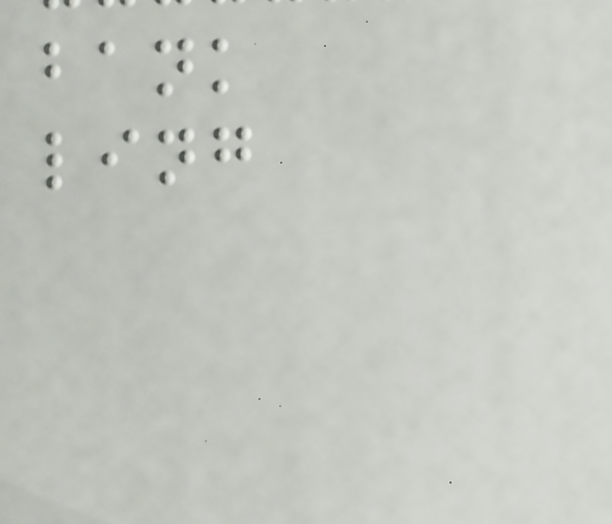bank
ling
